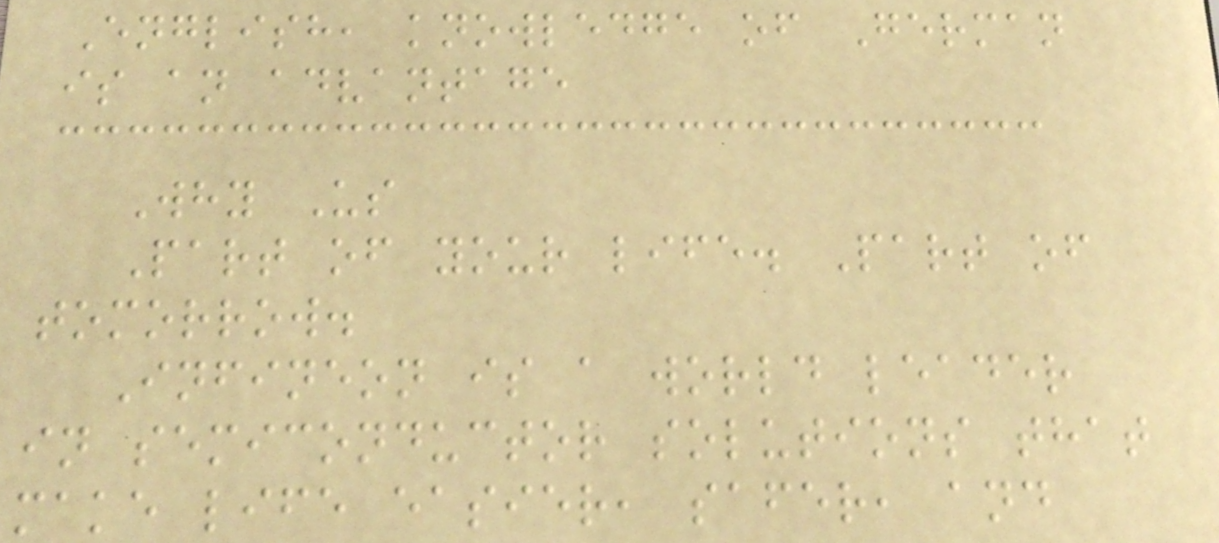English, knowledge of German
is an advantage
Why Us
Part of your life. Part of
tomorrow.
Infineon is a world leader
in semiconductor solutions that
make life easier, safer, and
